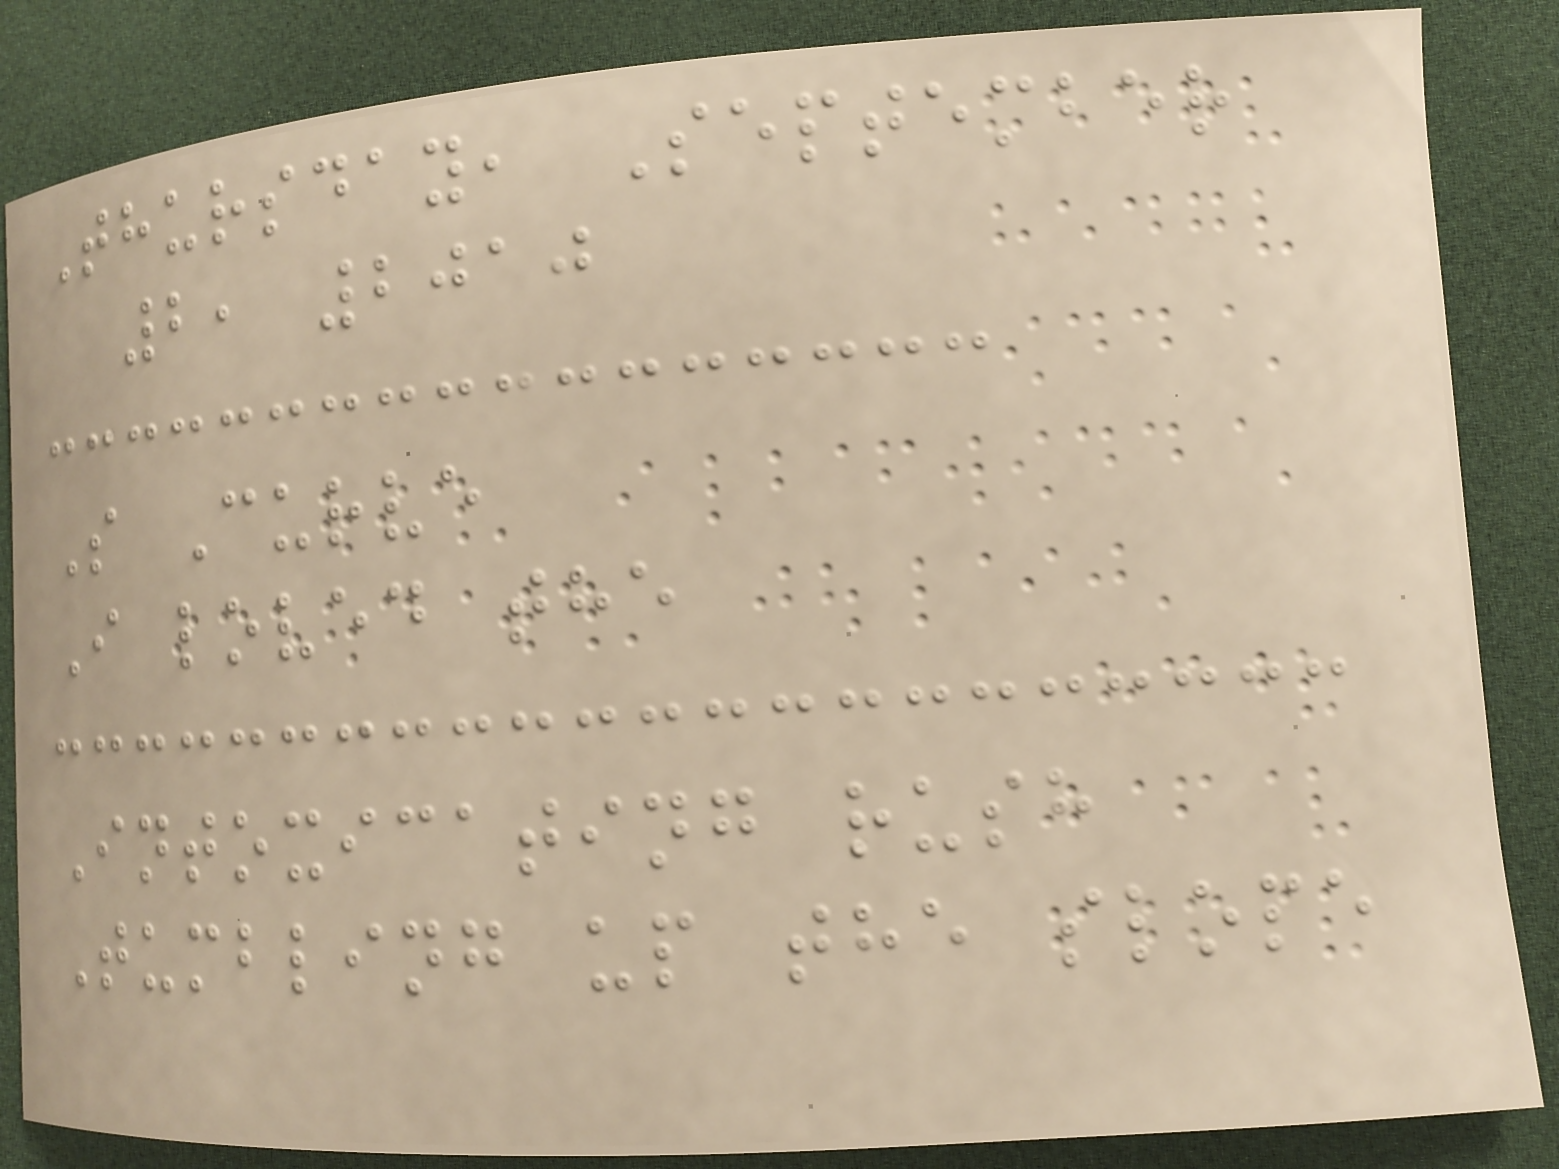Thursday, September
2, 2010
S Curve
I loved the
Intoxicating rush
Tumbling up the slope
